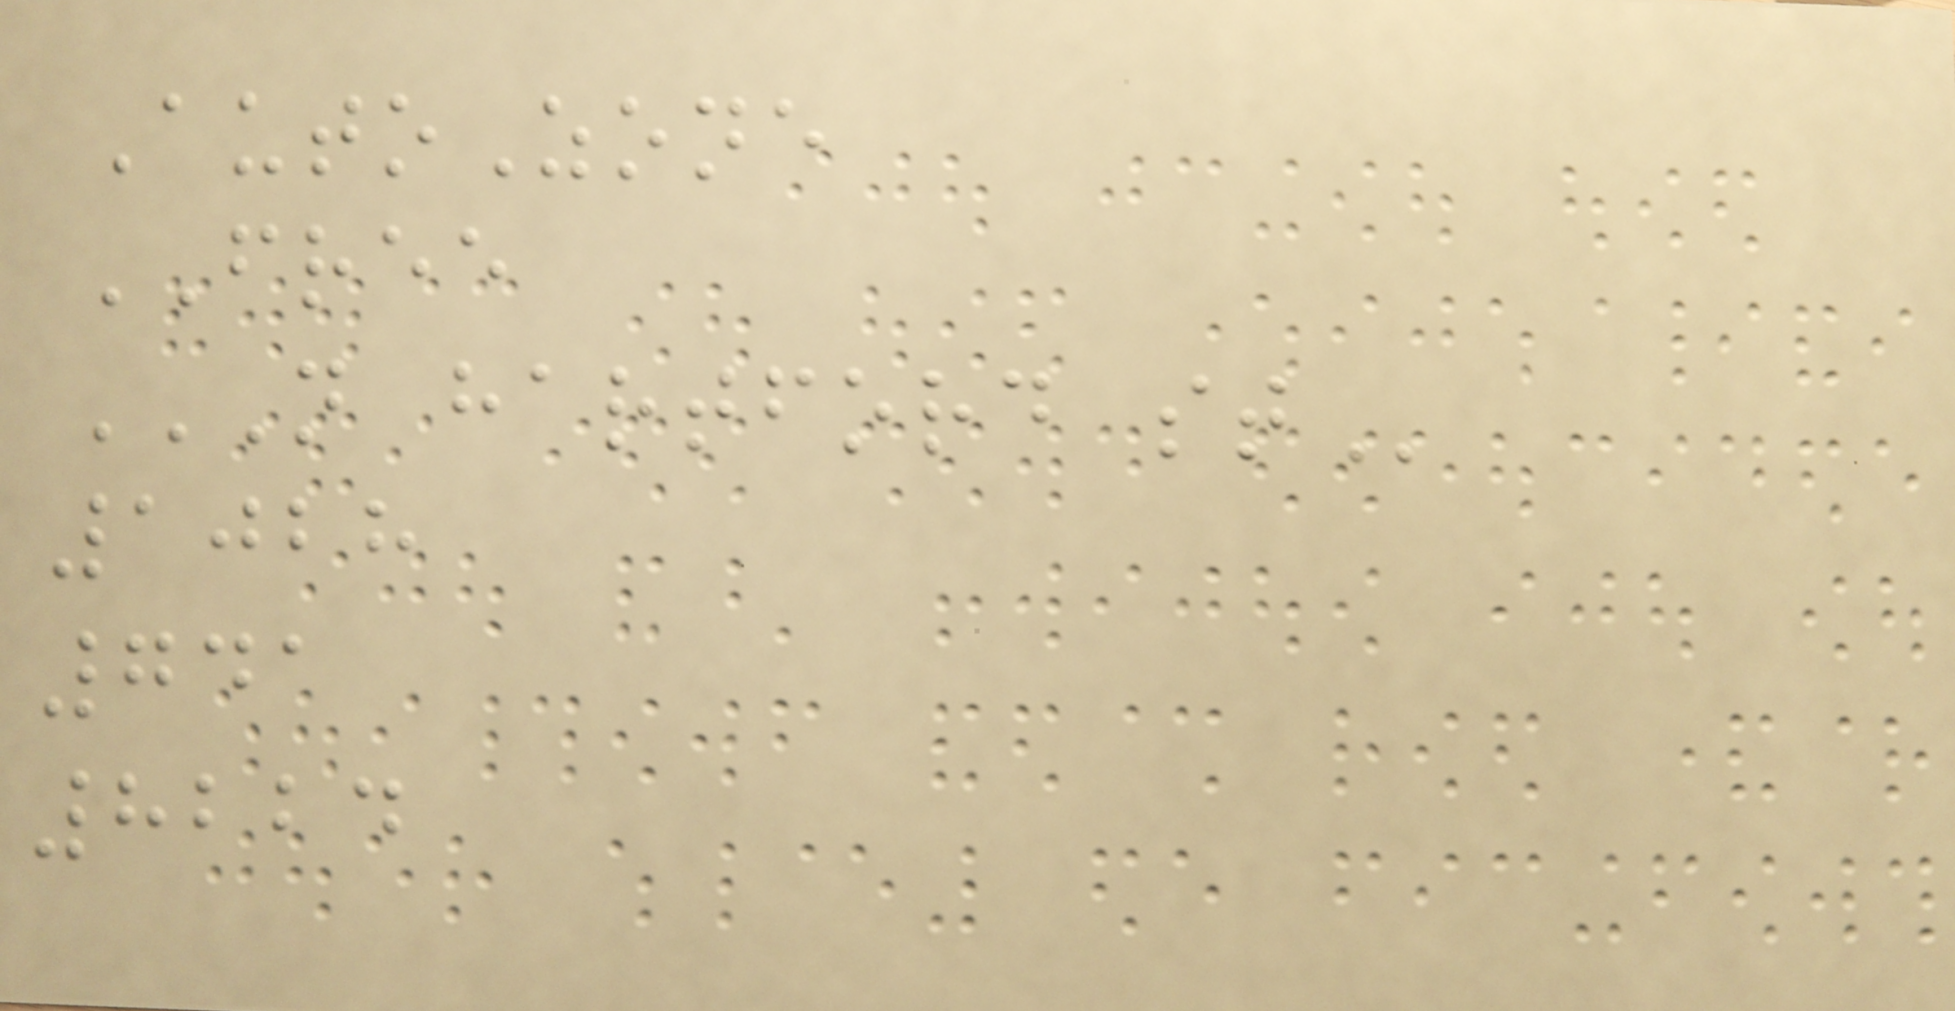AutoZone
FREE
N HARTFORD ST
1028
741
8224
